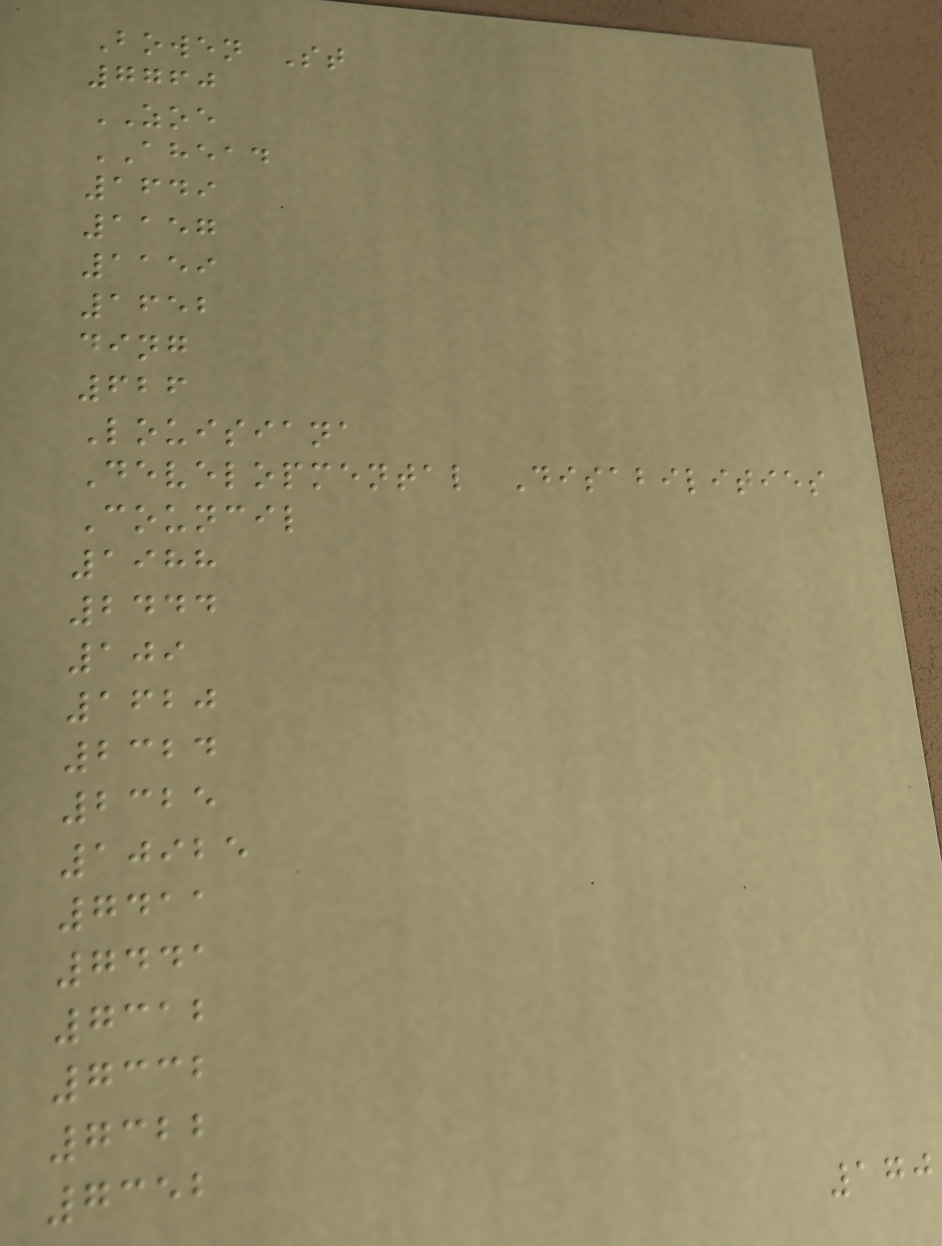Bowen St
7760
ZOE
AHEAD
1649
1157
1159
1652
ding
626
Louisiana
Developmental Disabilities
Council
1988
2444
109
1620
2324
2325
10925
7411
7441
7312
7332
7322
7352
170
